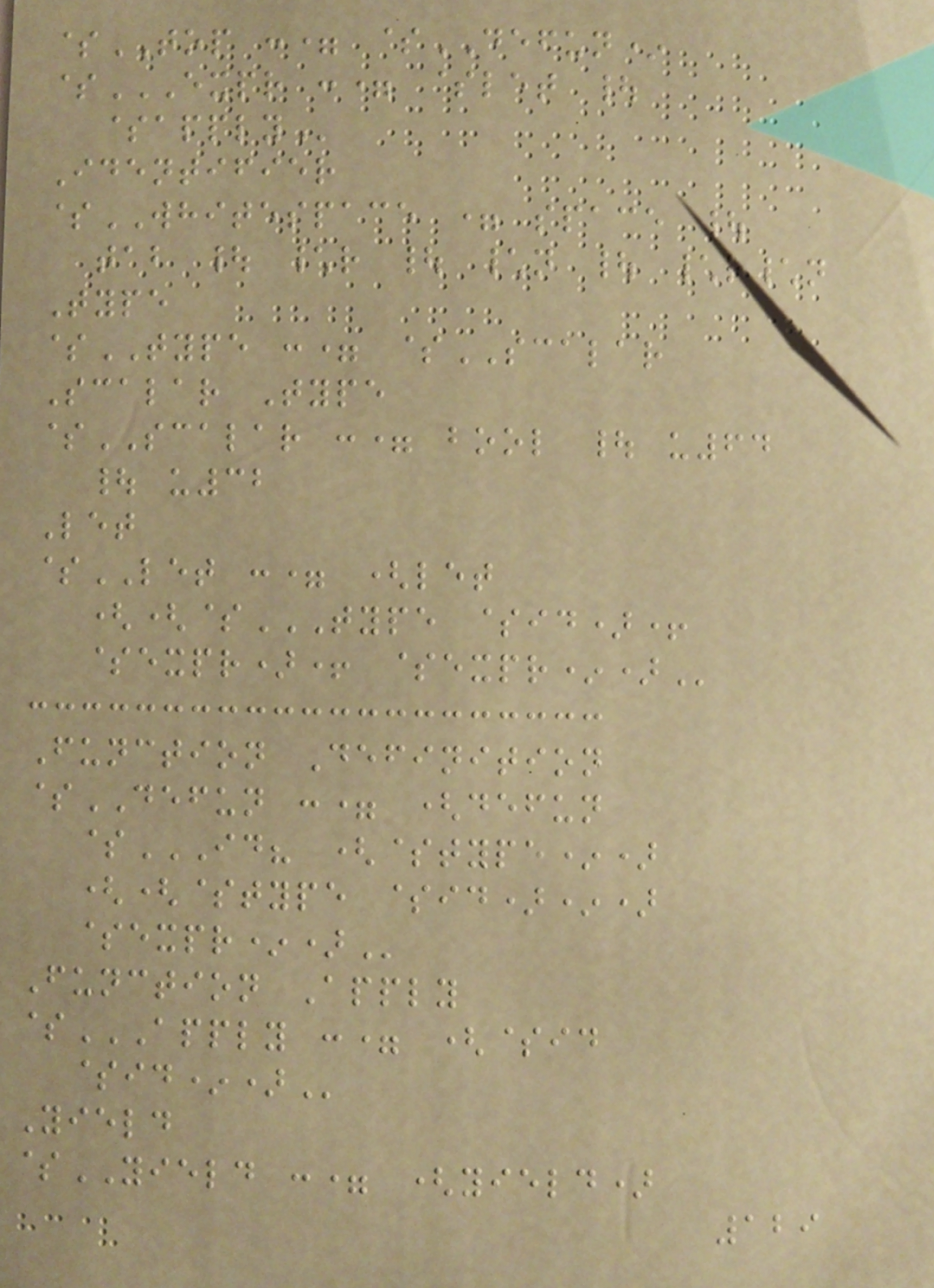$TOP := $DEFUN*
$EXPR := $LET |
$APPLY
Identifier
$WHITESPACE = space |
tab | \r | \n | \r\n
Type
$TYPE := $SCALAR
Scalar Type
$SCALAR := bool | u64
| u32
Let
$LET := (let
(($TYPE $ID)+
$EXPR)+ $EXPR*)
Function Definition
$DEFUN := (defun
$ID? ($TYPE*)
(($TYPE $ID)*)
$EXPR*)
Function Apply
$APPLY := ($ID
$ID*)
Yield
$YIELD := (yield)
129
